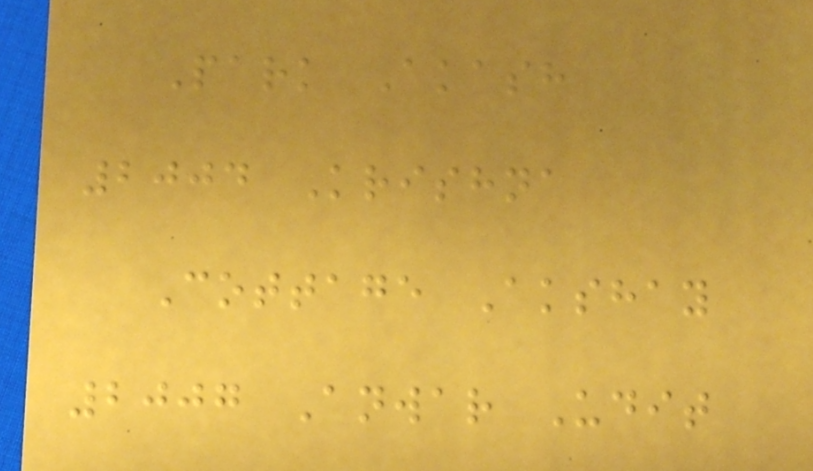Park Akash
2004 Krishna
Cottage Akshay
2007 Anwar Udit
